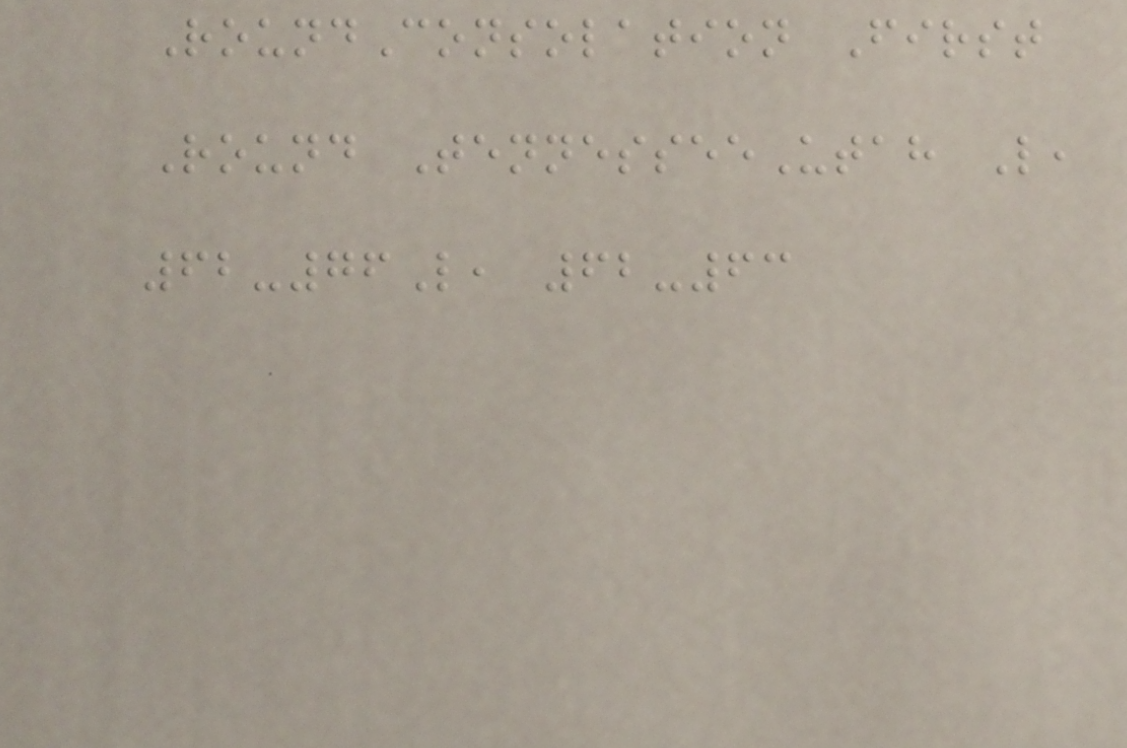RoundConsolation First
Round TennesseeUtah L,
62-76L, 62-63
